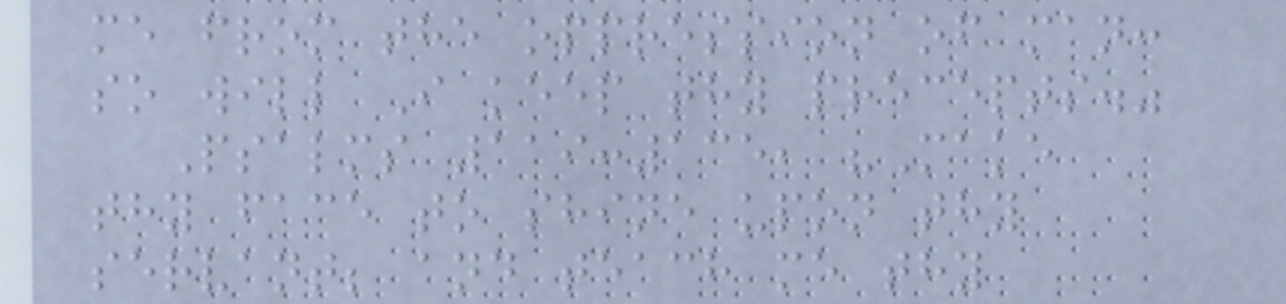me from the oppression of man:
so will I keep thy precepts."
Psalms 119:135, "Make
thy face to shine upon thy
servant; and teach me thy
